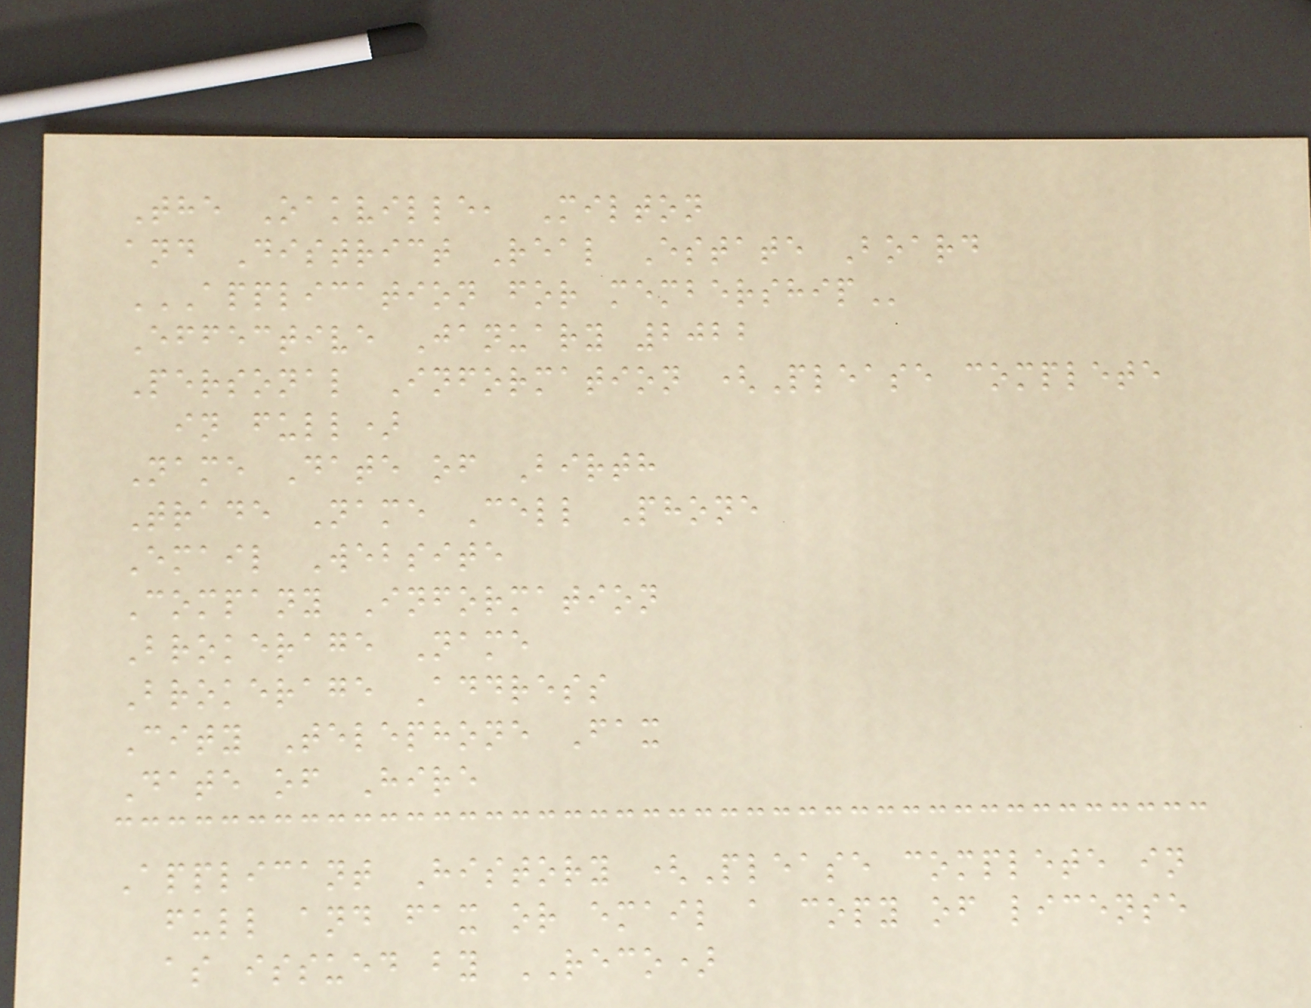The Oakville, Milton
and District Real Estate Board
APPLICATION FOR MEMBERSHIP
Effective January 2022
Personal Information (Please complete
in full)
Name Date of Birth
Trade Name Cell Phone
Email Website
Company Information
Brokerage Name
Brokerage Address
City Telephone Fax
Date of Hire
Applicant History (Please complete in
full and fax or email a copy of license
as issued by RECO)
